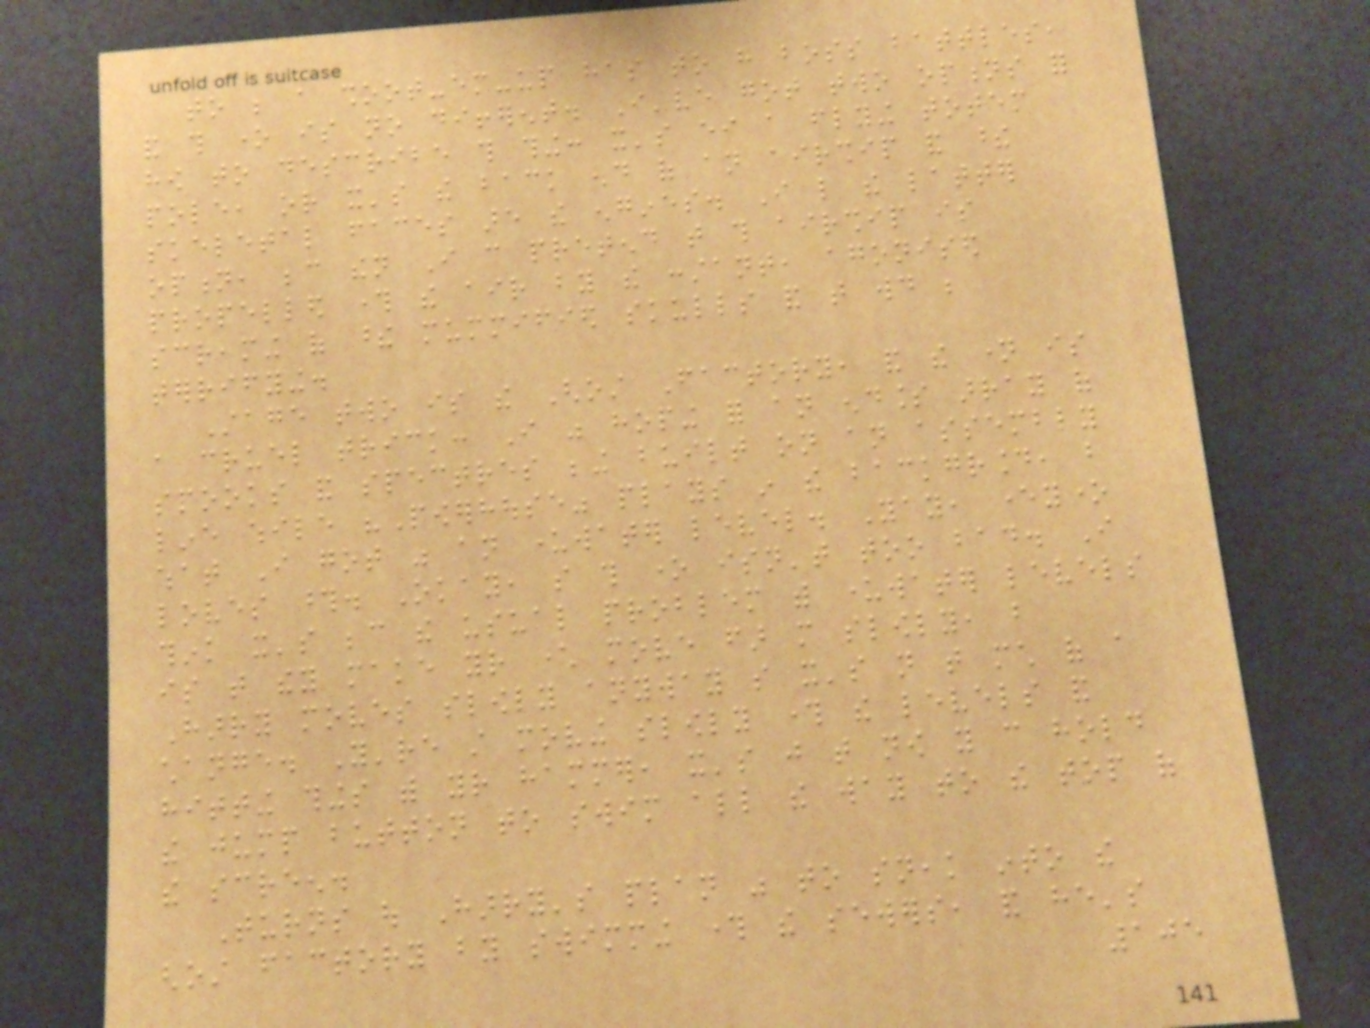to be a shoot-em-up has to have boss battles,
and this one is no different. I've got two options for
how to describe this thing: it's either a flying totem
pole, or it's the back end of an airship and these
skeletal faces are the engines. I like the latter
option, because then I can pretend that this airship is
propelled through the air by the constant, agonised
screaming of these mummified skulls and that would be
terrifying.
Stage two is the Ghost Factory, and the name is
a cruel trick: I was hoping for an endless array of
spooks and spectres being built on an assembly
line while "Powerhouse" plays in the background, but
what I got was an underwater level. Yay, everyone
loves those. Okay, so this one isn't too bad. I
think it's because the usual problem with underwater levels
is that they make your character move far more slowly, but
Harry moves slowly anyway so it's not that much of a
change. You're still moving slowly through the levels and
hitting things with your hammer, it's just that now you can hold
the jump button to swim all the way to the top of
the screen.
Turns out Harry's plan was to sneak into the
ghost factory by swimming through the sewers, and he's
105
